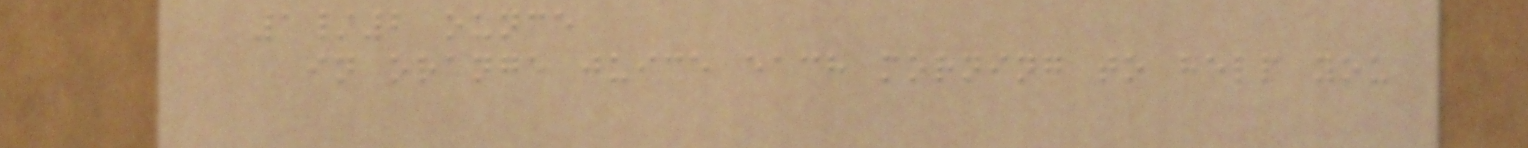1/2 ounce
in orange juice each morning to help you
